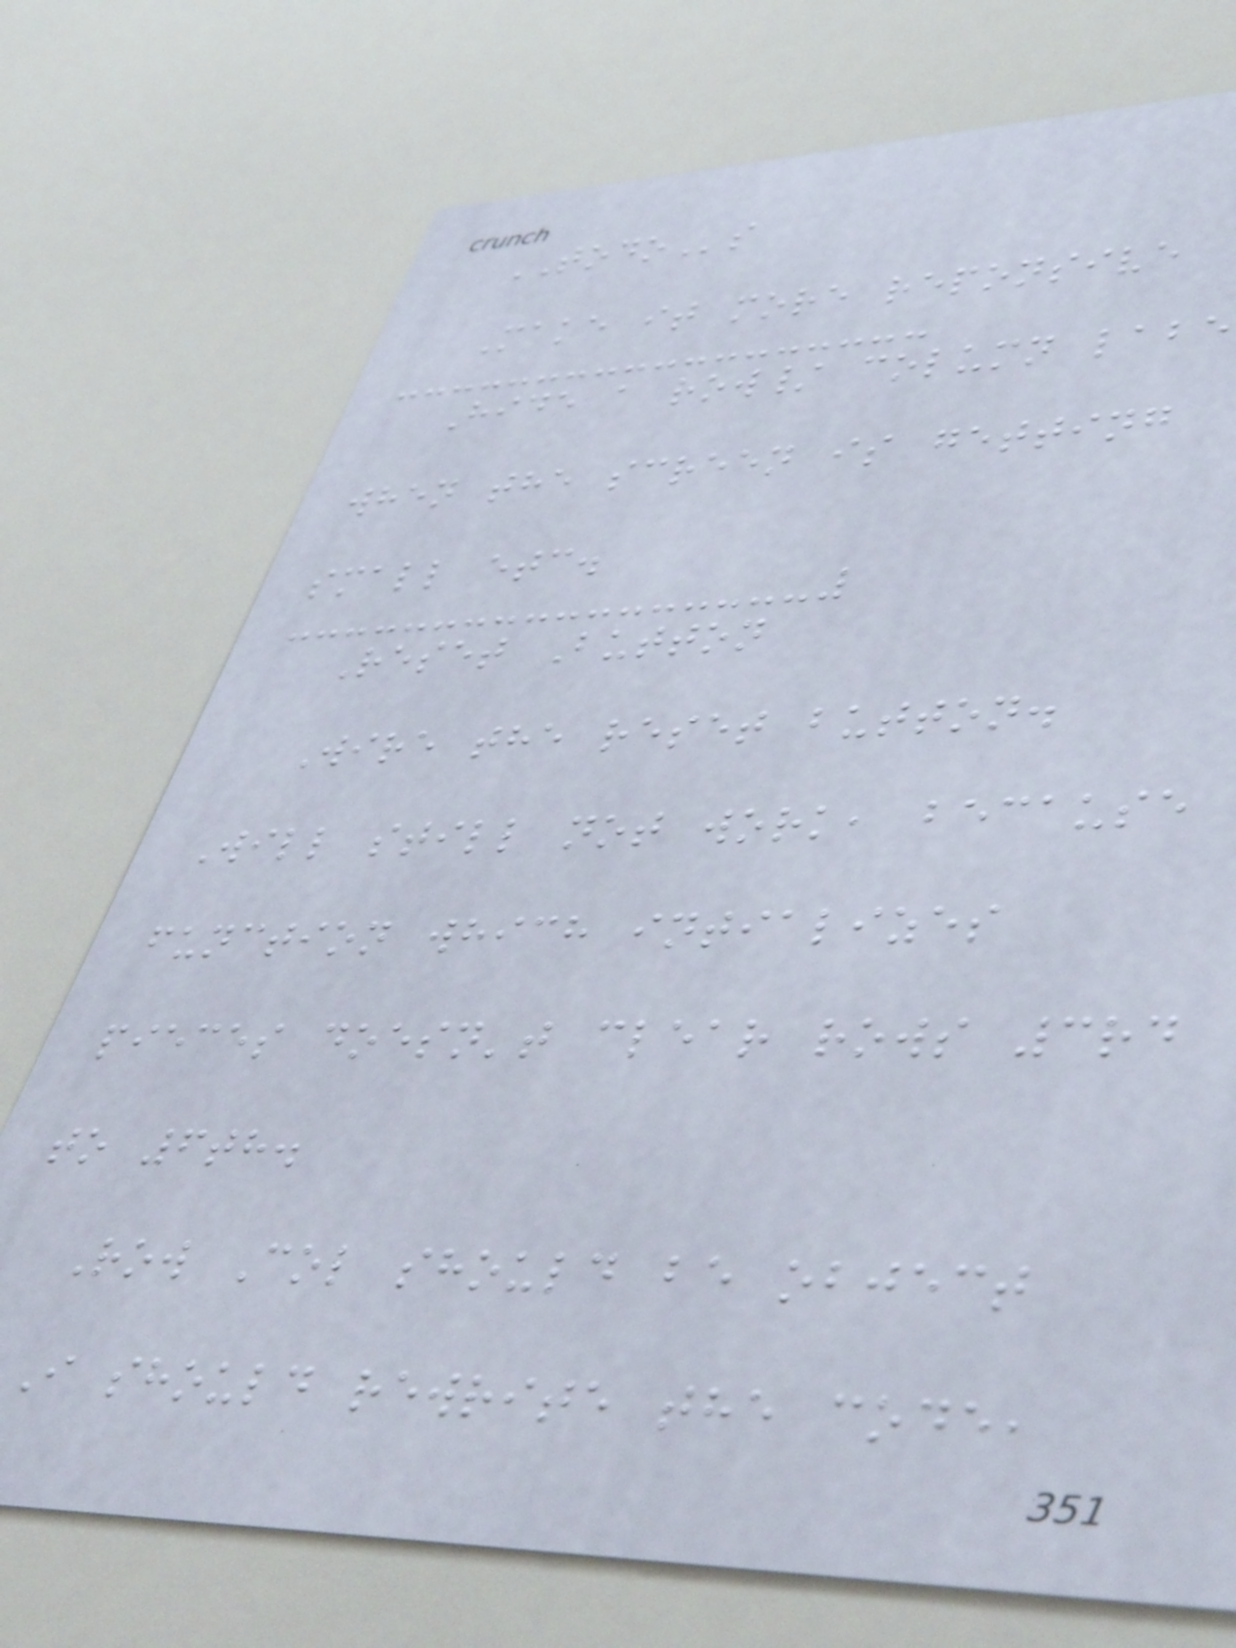TODOs
Make it more reponsive
Hide a row/ column labe
when the screen is getting
small etc.
Reset Button
Wire the reset button.
Will still not work, because
function which intializes
pieces doesn't clear rows 3rd
to 6th.
Row Col should be object
I should rewrite the code,
